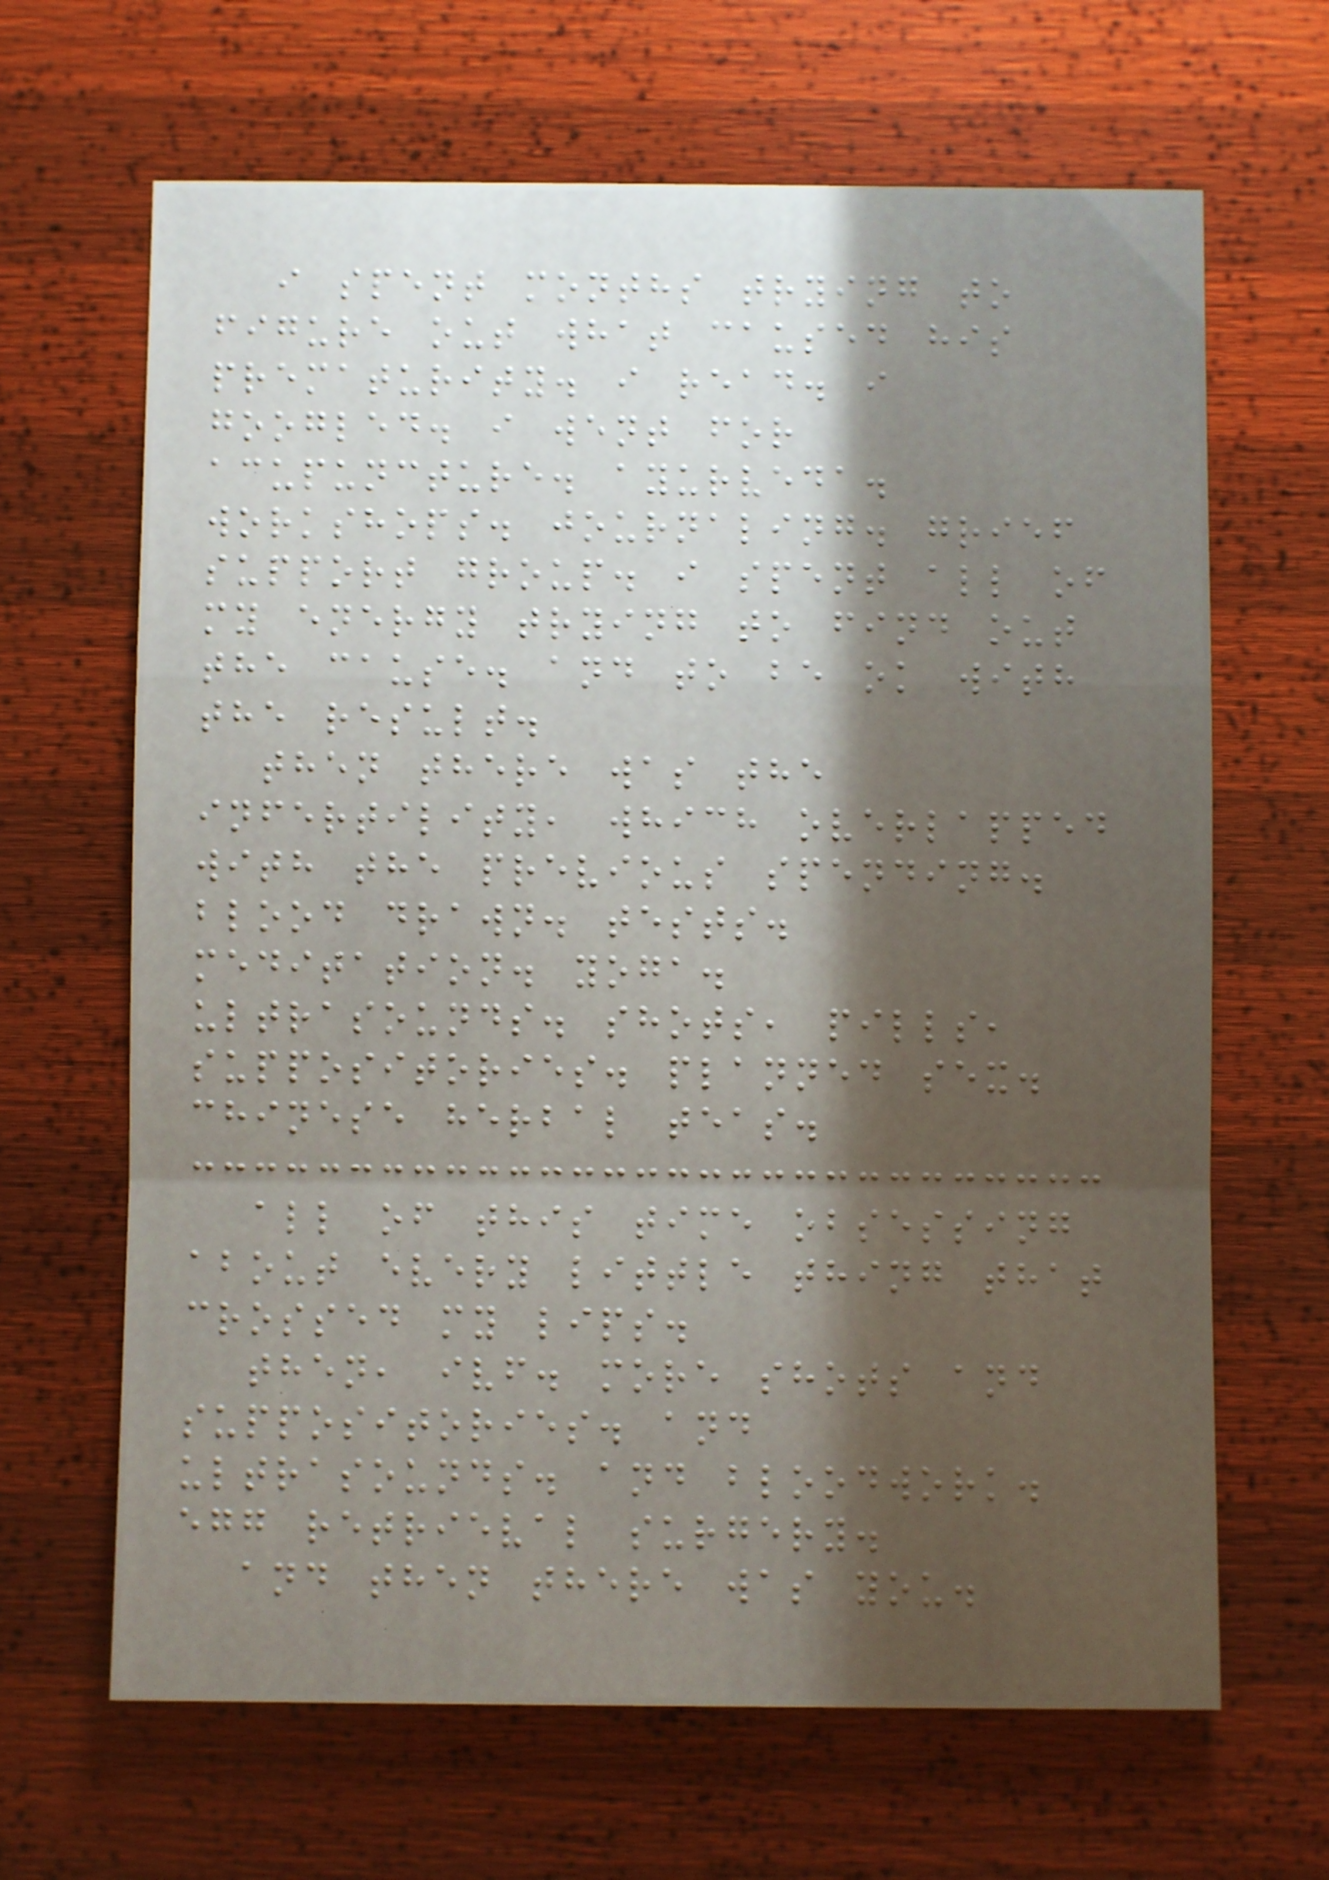i spent months trying to
figure out what caused his
prematurity. i read. i
googled. i went for
acupuncture. ayurveda.
workshops. journaling. grief
support group. i spent all of
my energy trying to find out
the cause. and to be ok with
the result.
then there was the
infertility, which overlapped
with the previous spending.
blood drawn. tests.
meditation. yoga.
ultrasounds. shots, pills,
suppositories. planned sex.
chinese herbal teas.
all of this time obsessing
about every little thing that
crossed my lips.
then, ivf. more shots and
suppositories. and
ultrasounds. and bloodwork.
egg retrieval surgery.
and then there was you.
